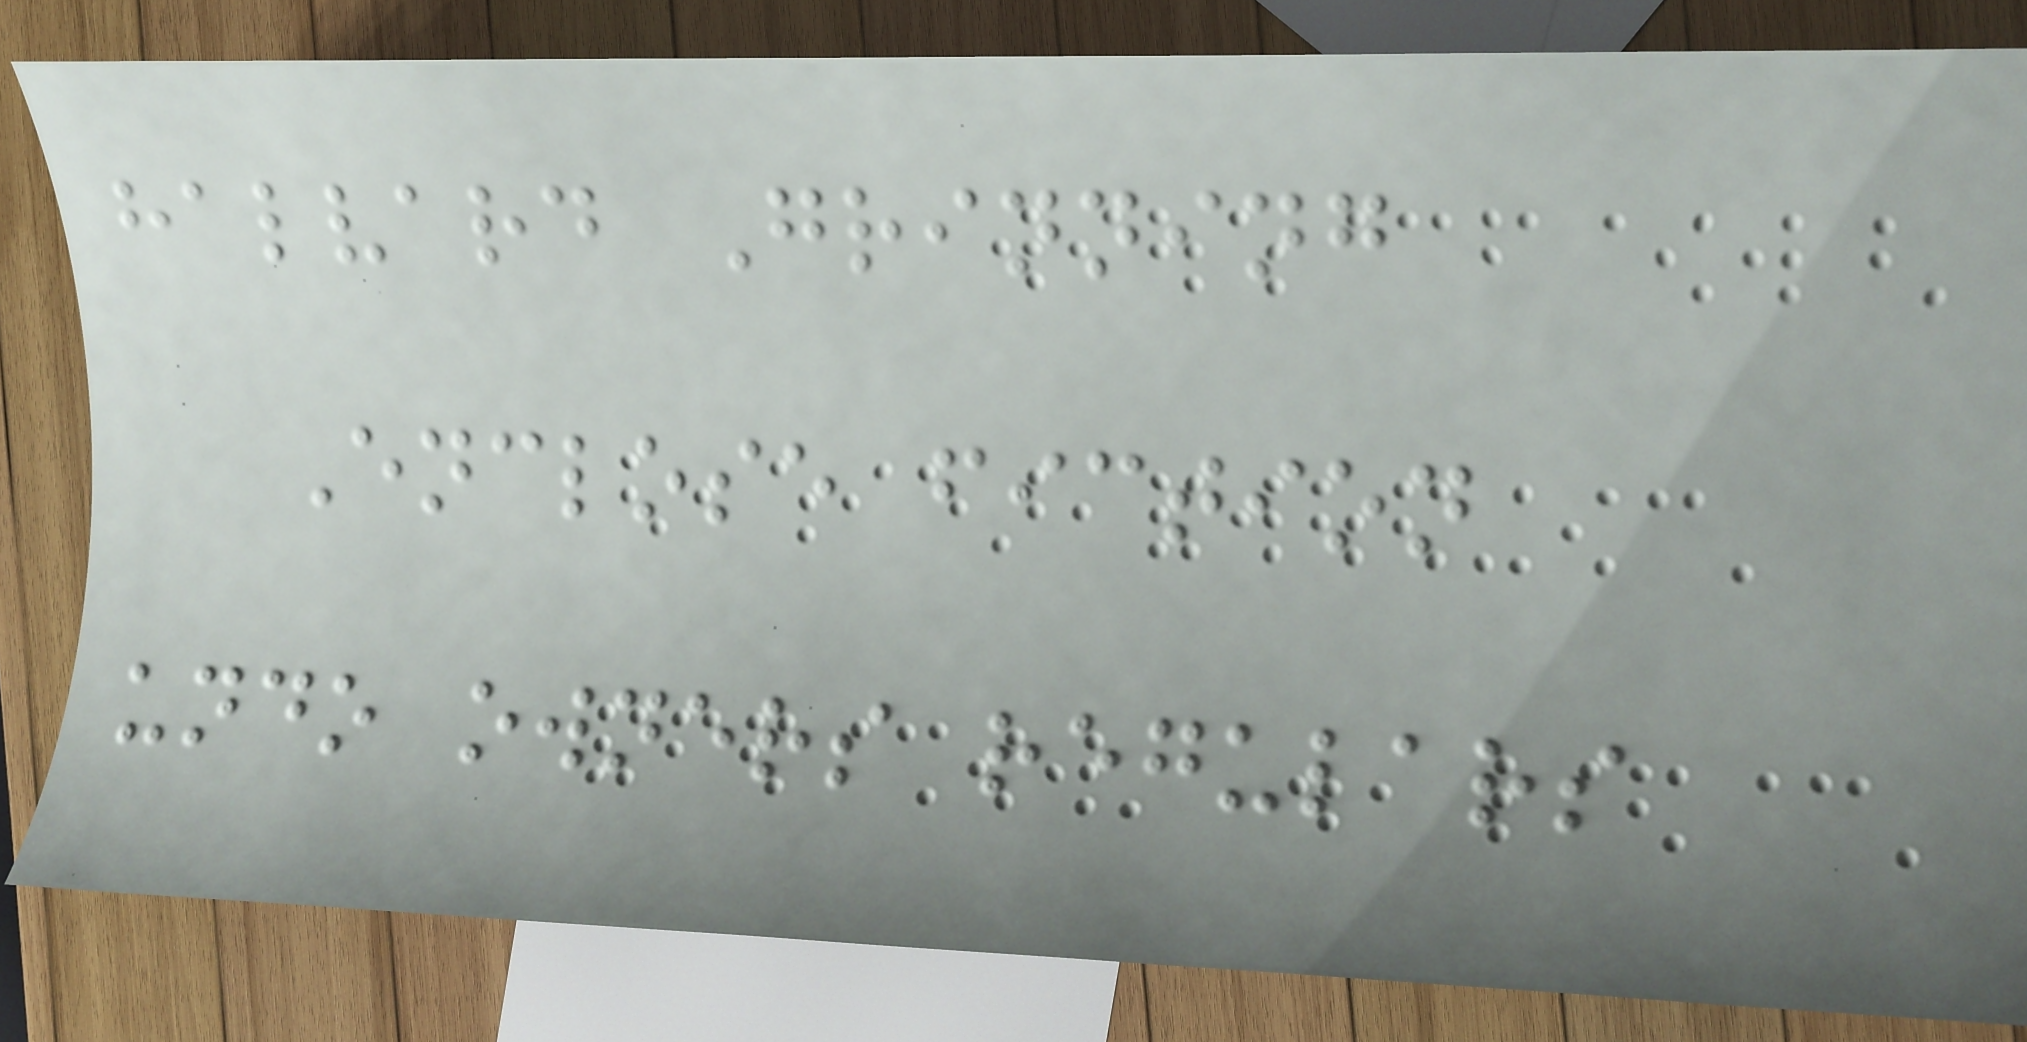halvard Grinning
Enclose fiction
undo owners regulars
